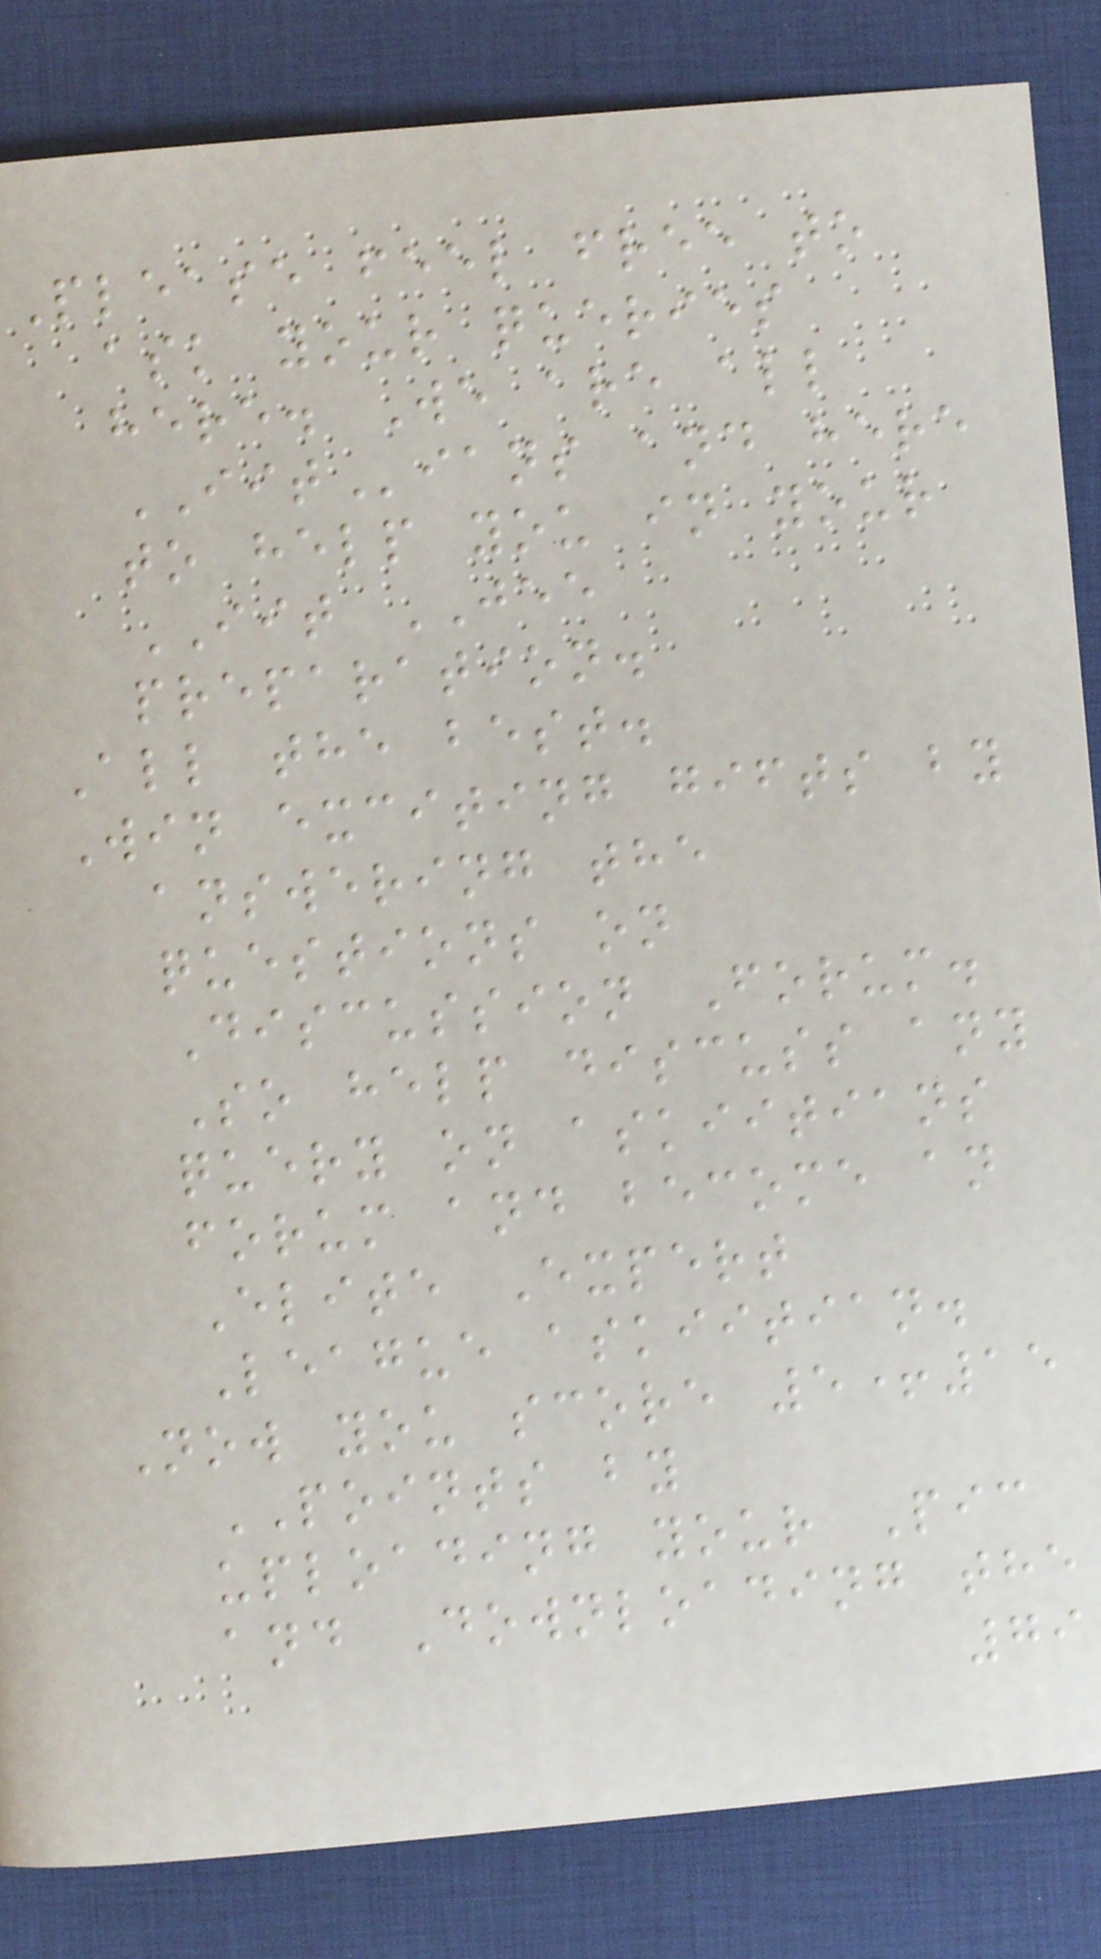Please feel free to
ask your queries
here. We are all
IITians and here
to help you in your
IIT JEE
preparation.
All the best.
Win exciting gifts by
answering the
questions on
Discussion Forum.
So help discuss any
query on askiitians
forum and become an
Elite Expert
League askiitian.
Now you score 5+15
POINTS by
uploading your Pic
and Downloading the
79
